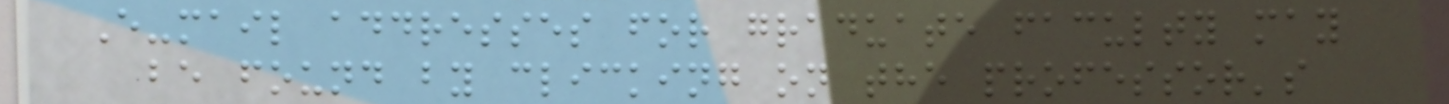E-mail addresses for graduate faculty may
be found by clicking on the professor's
